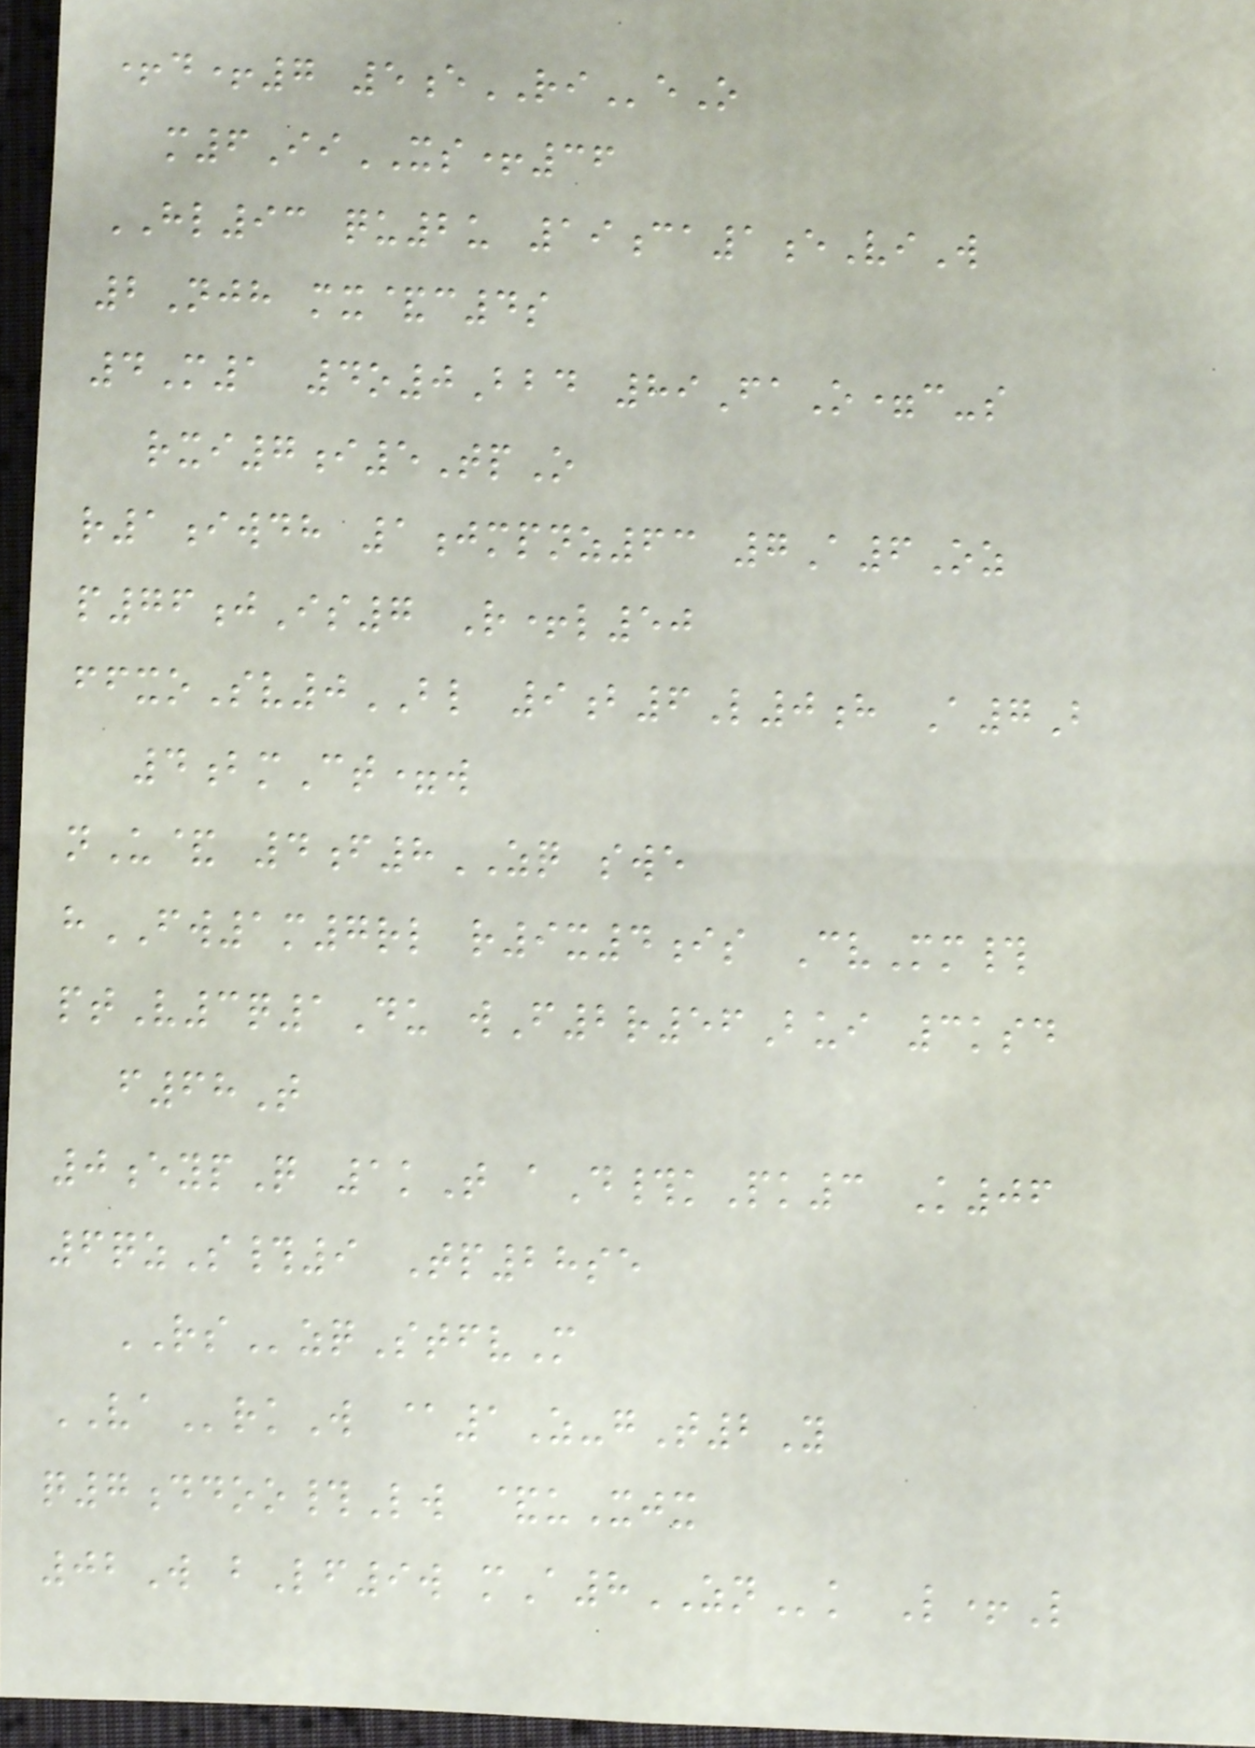+d+7 5eRIeO
m6IiXS+36
HL93 qu2u 19ca1eViW
2Njh mx&c4s
4M1 4o0Bbd 89FaO=c-s
rxi7i5TpO
r1iwdh 1jmpnz63 7A6Oz
p76jIs7 R+l50
ffxoSv0BL 9b6L0h A7B
4bmCt=w
nU& 4f8ZQ swe
hFW1m7rl r9x4is CvMm#
ptV3q1Du wF2r56Bui 3ksd
f68T
0eypQ 1kT aD#kPk3 K06
6qzS#9 Tp28se
RSzqStfvM
VArkW @1Z-gT2Y
q7ddoo#Lw &uXjx
02W bLf9w mA8ZNk L+L
